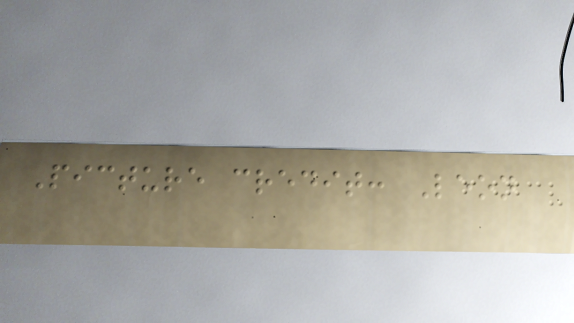Picture credit: Leon
